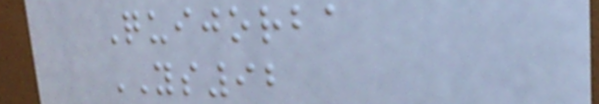Quijorba
YS92
